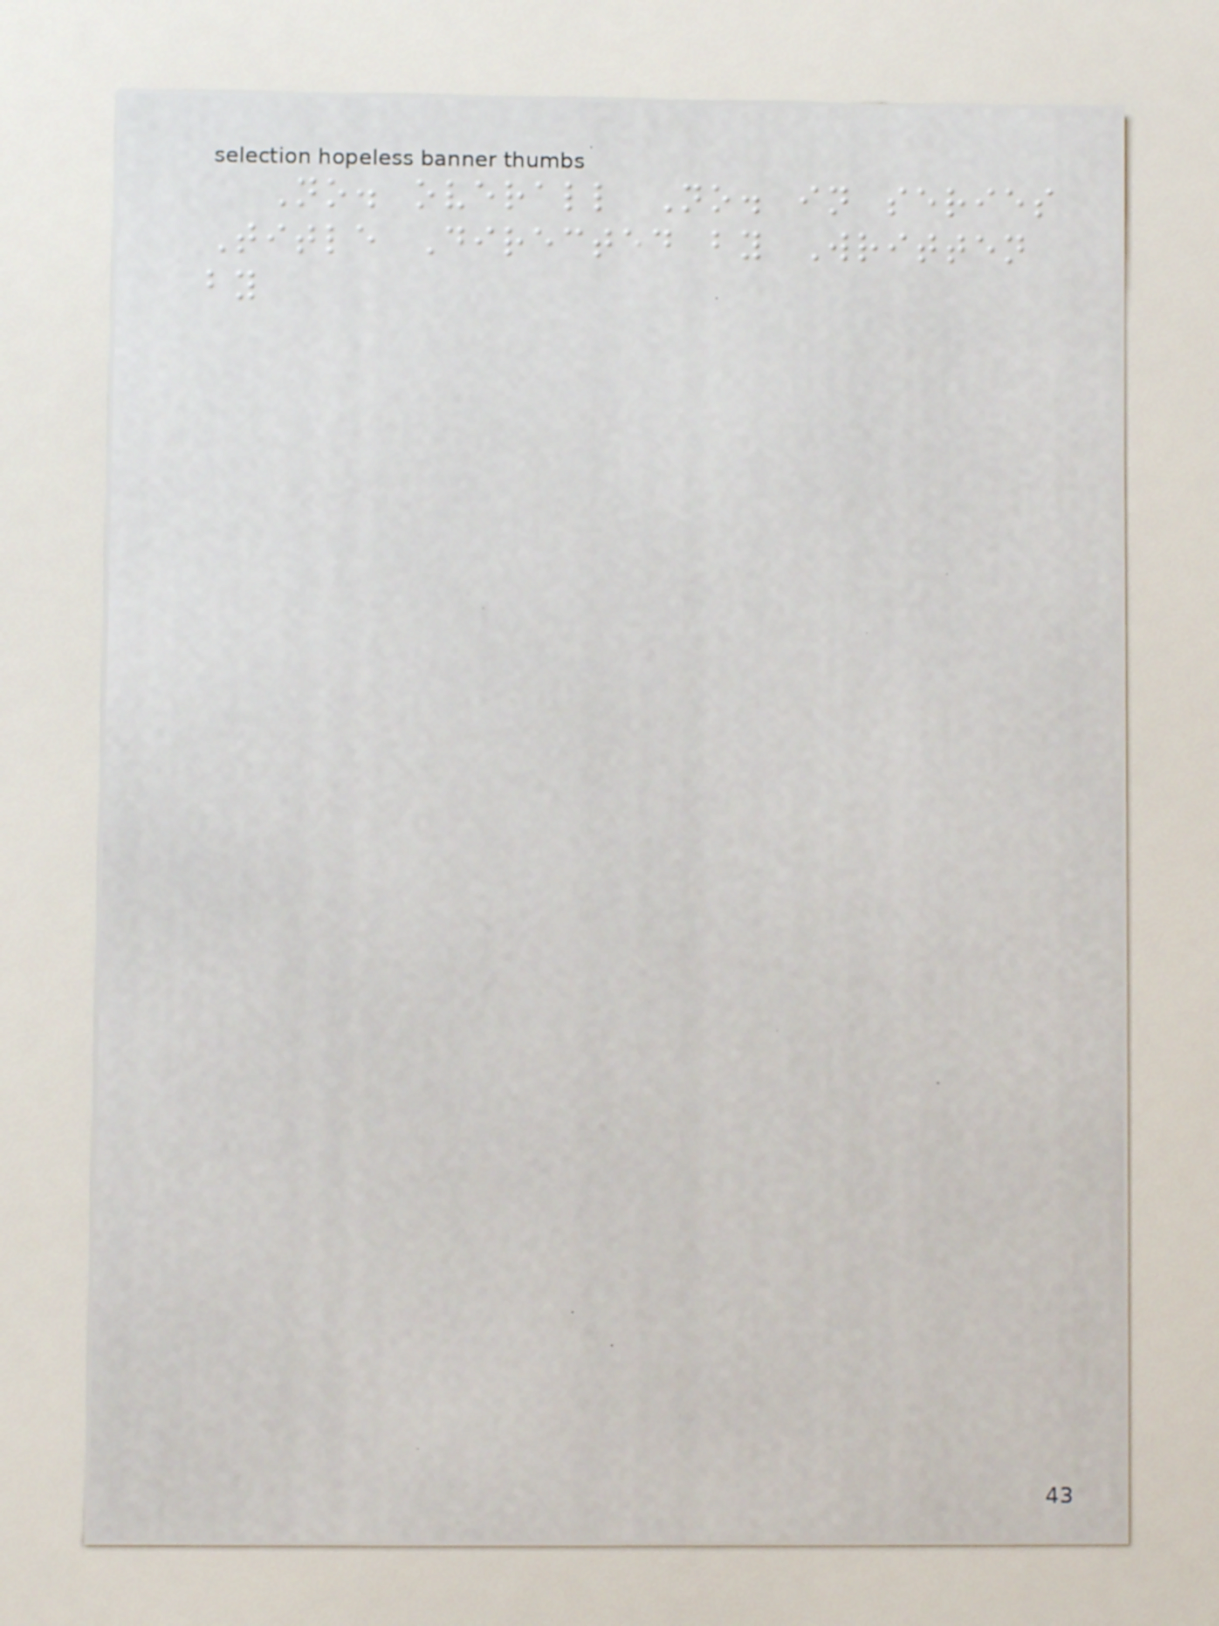No. overall No. in series
Title Directed by Written
by
